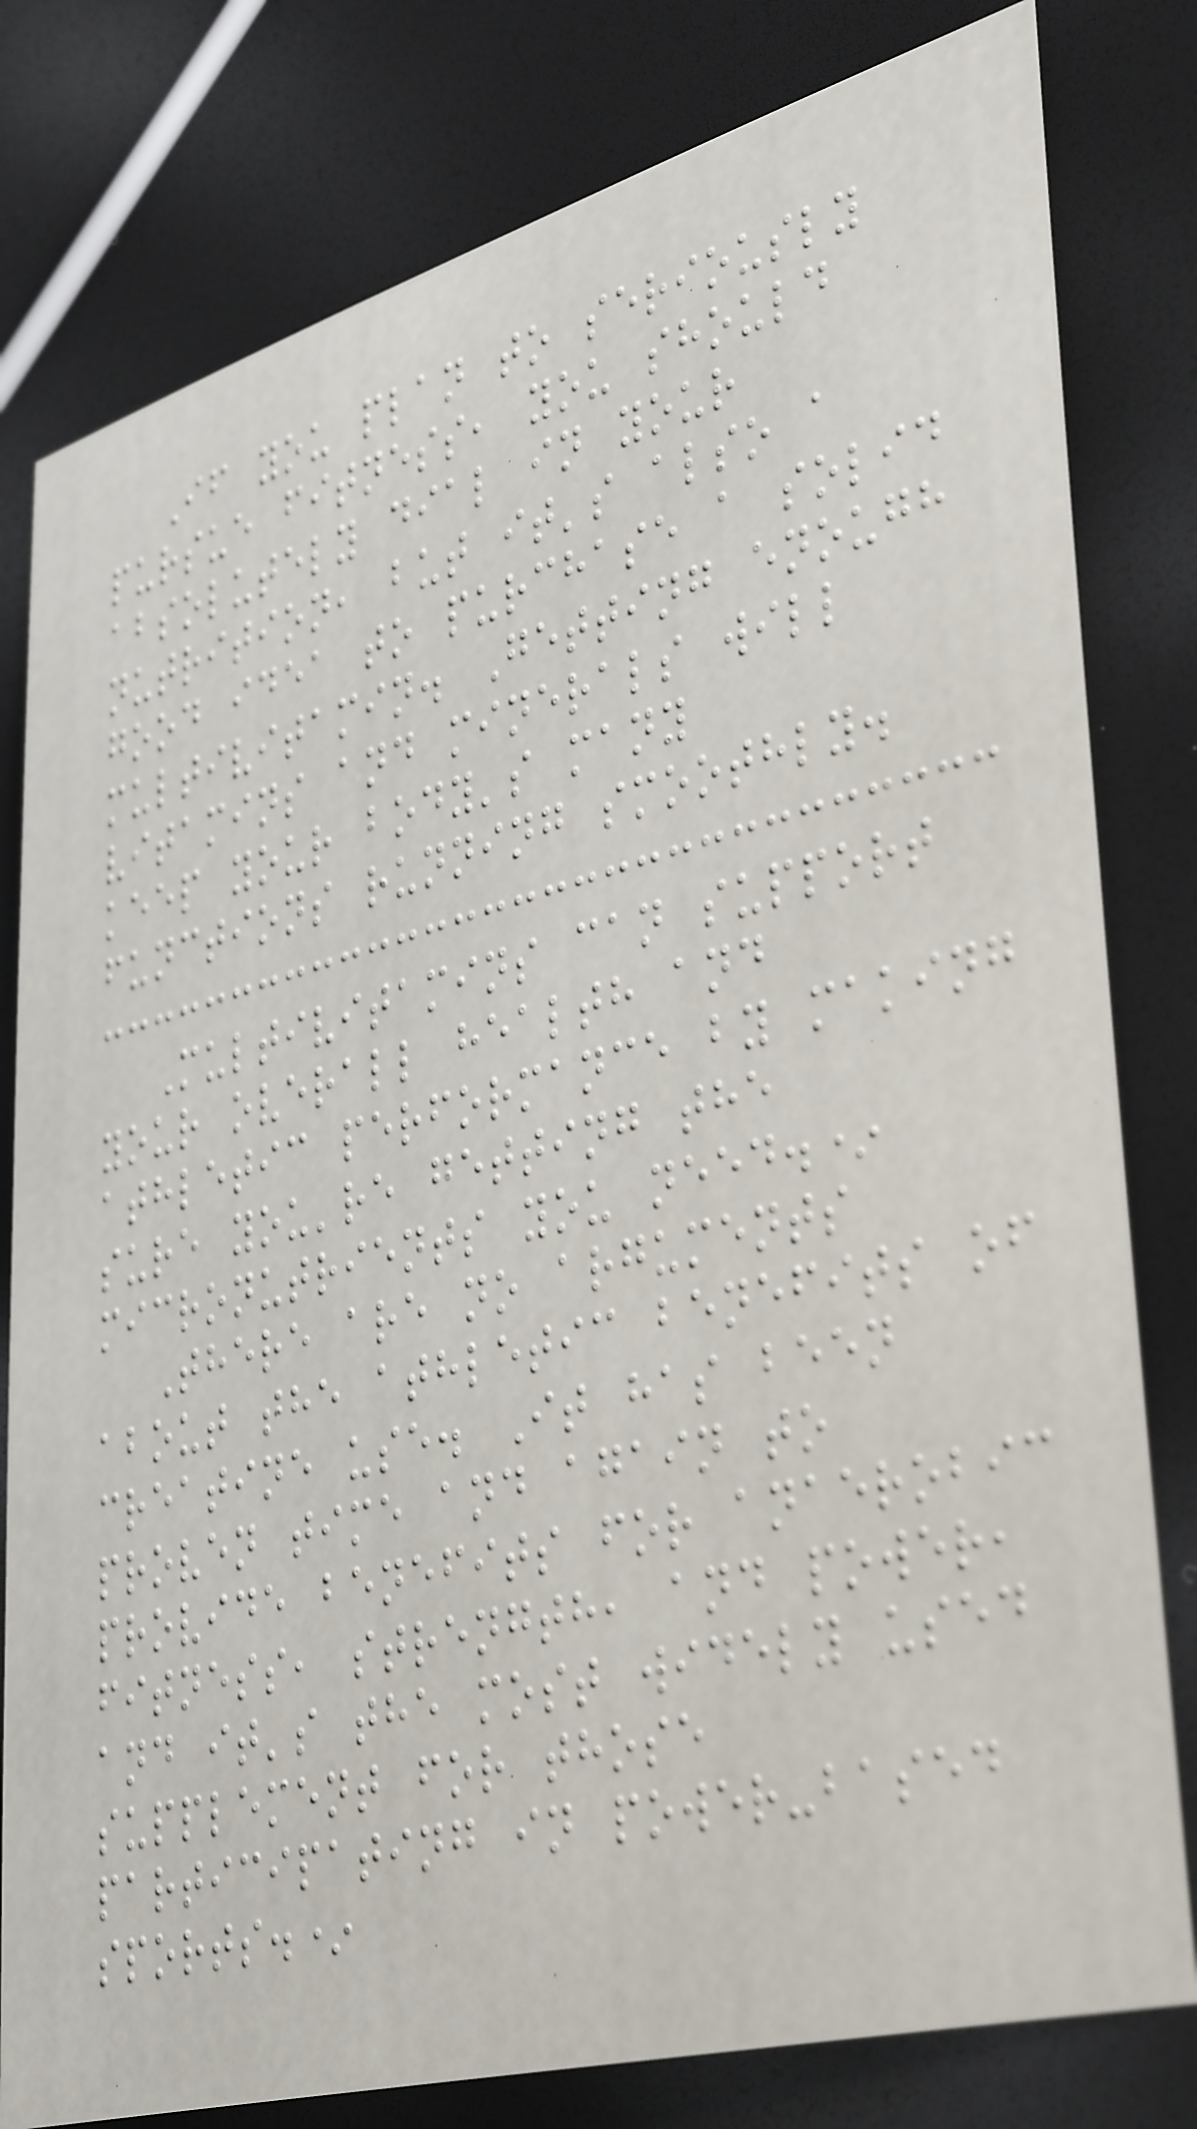If you plan to seriously
pursue fitness, you should
absolutely dial in your
nutrition, but it's also a
good idea to purchase a solid
multivitamin. Getting enough
vitamins and minerals will
keep your body's many
functions running smoothly.
Multivitamins can support
your overall health and
athletic performance by making
sure you're getting the
micronutrients you need.*
There are no arguments
about the athletic benefits of
creatine use. It has been
proven time and again to
provide benefits for anaerobic
fitness, strength, and power,
and it's the most widely used
supplement for those
participating in power-based
sports.*
